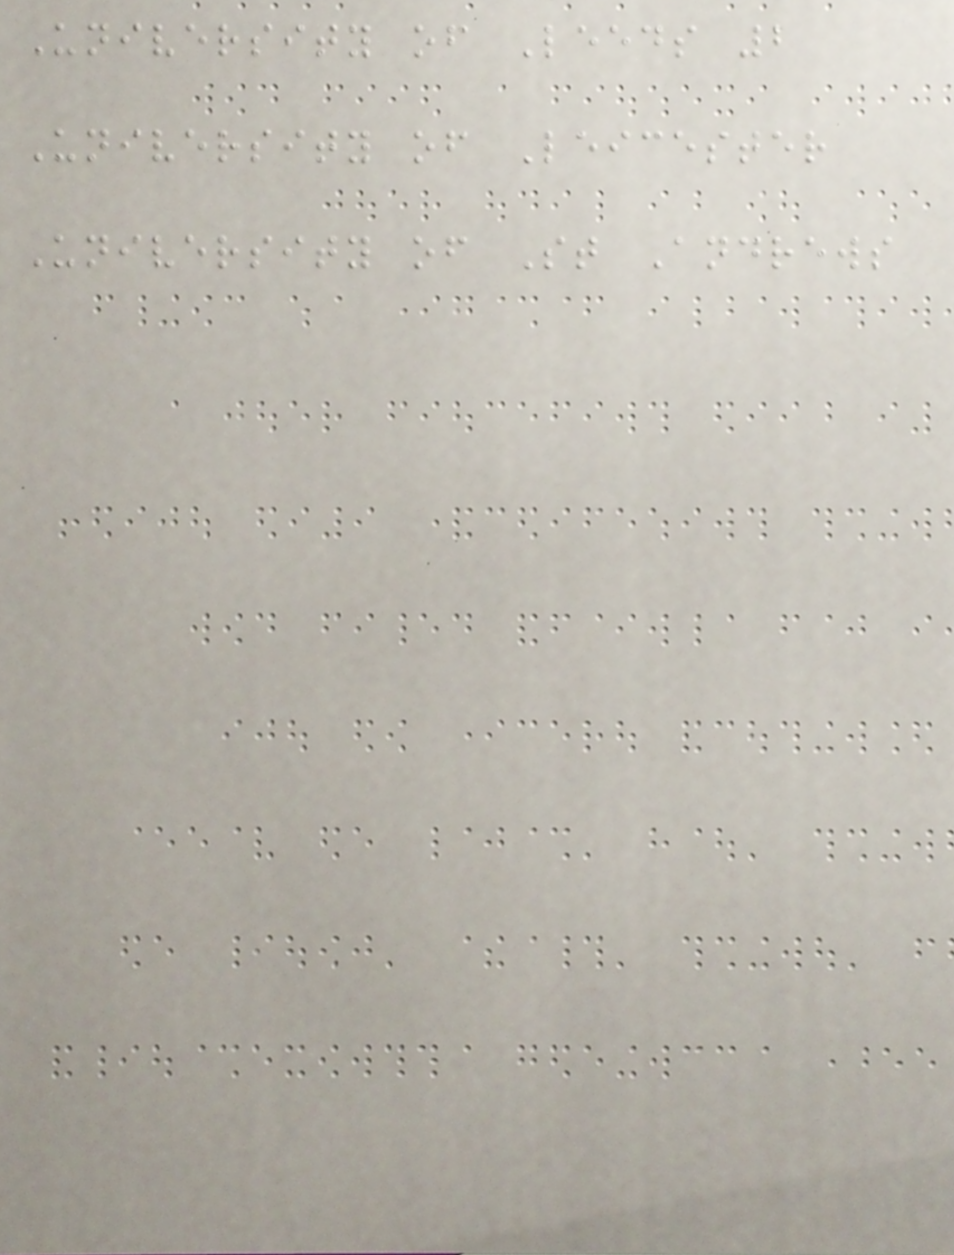University of Leeds 2
University of Leicester
University of St Andrews
